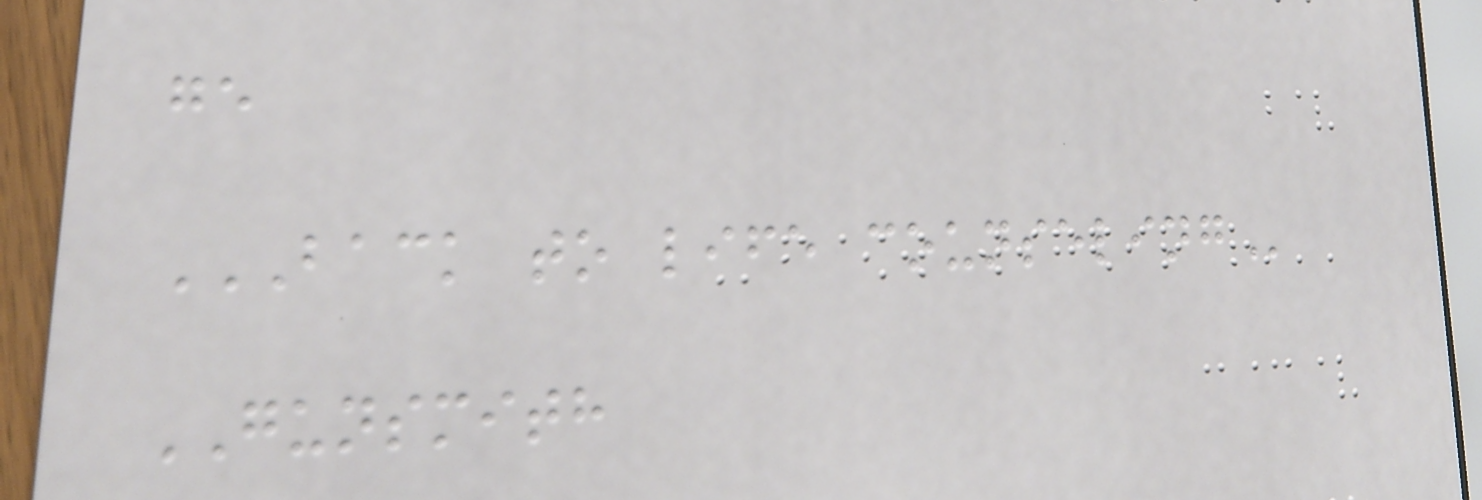ge
BACK TO LIFE COUNSELING
GUNSMITH
